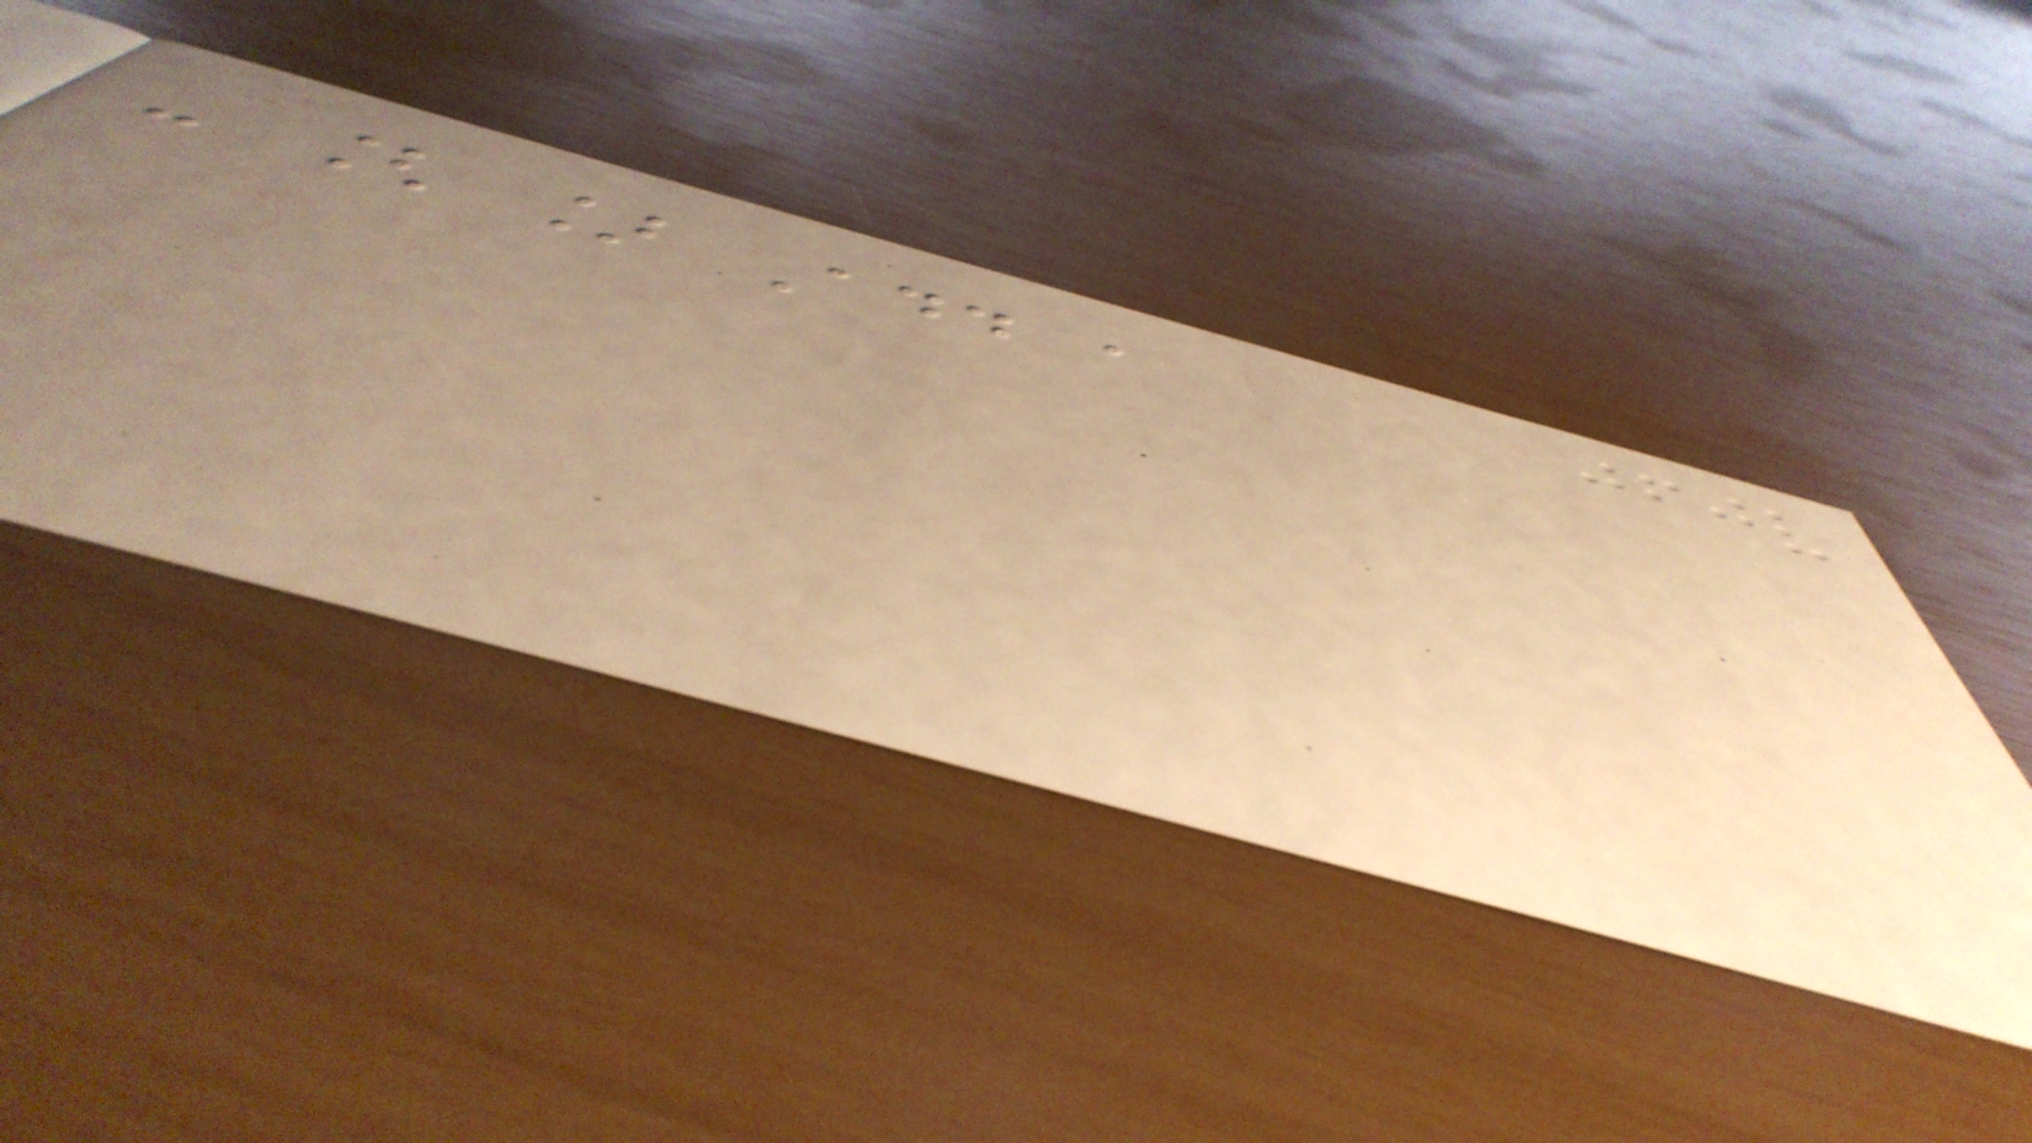- [ ] Add a
